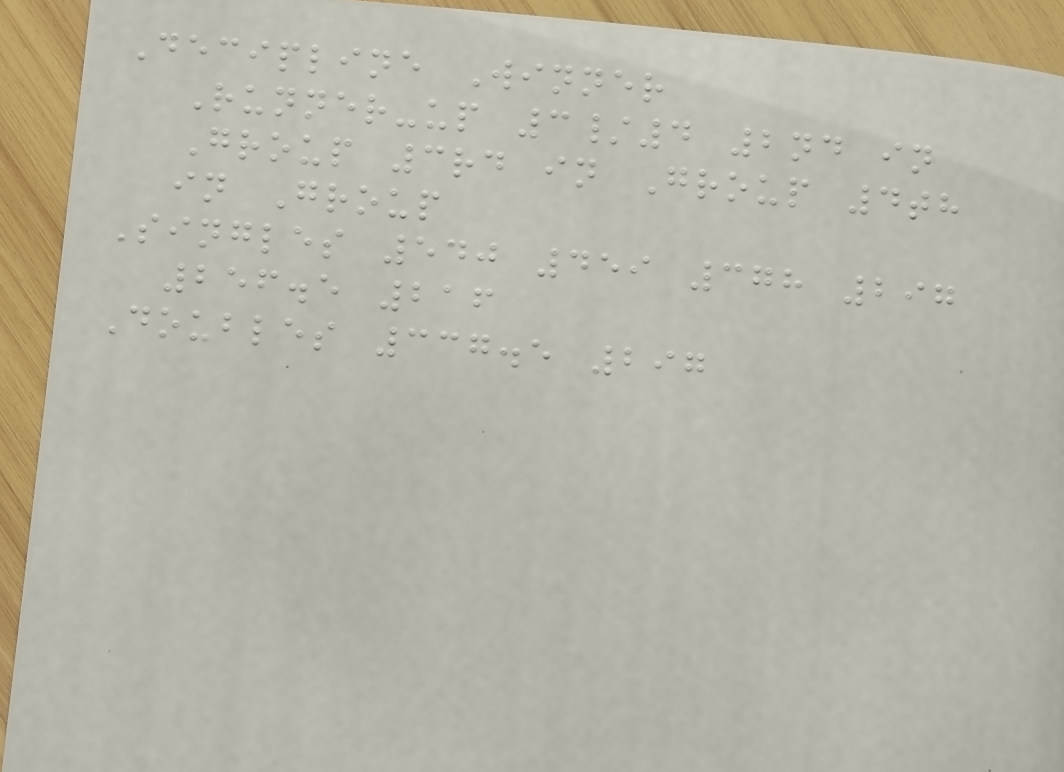Decipline Winner
Runner-up 3/4 2nd in
Group 3rd in Group 4th
in Group
Singles 540 459 378 297
256.5 216
Doubles 337.5 297
